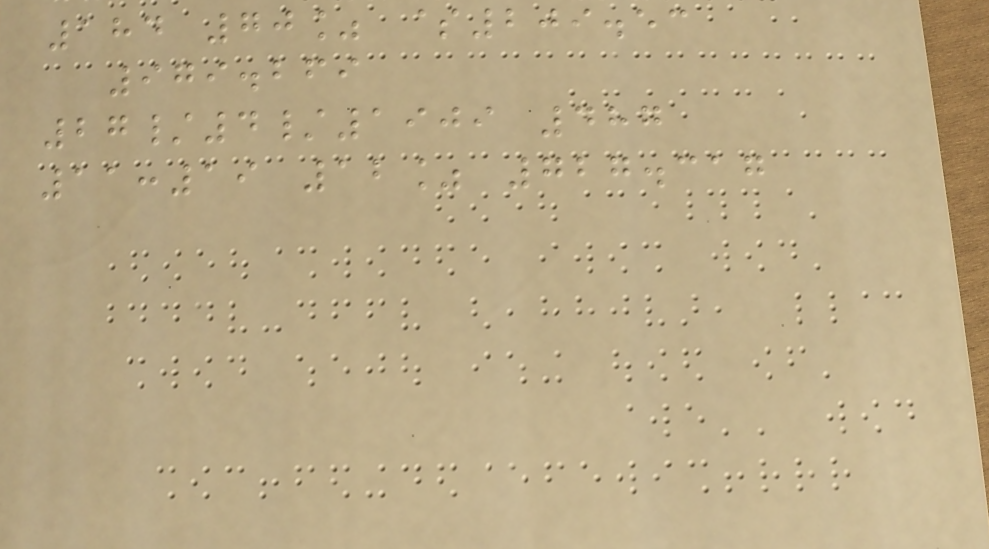184 70% $209.53
979.269
27/4/1909 487
11:19 12% 727.317
